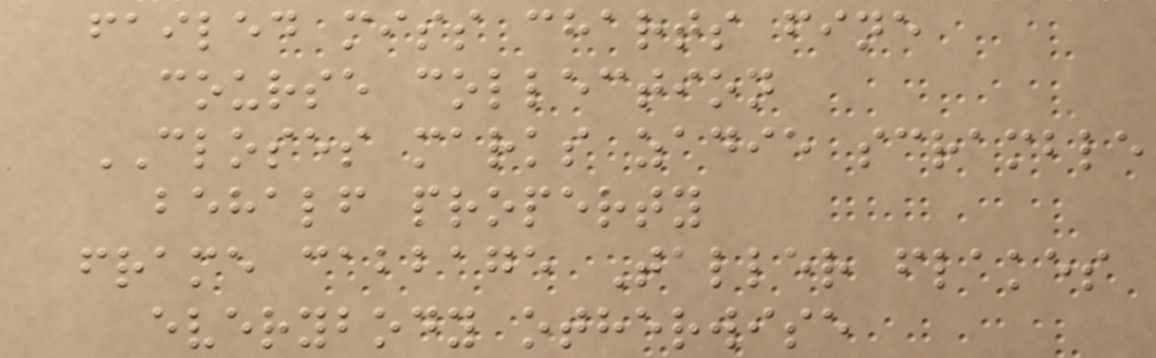failed miss charts fine
course collection
CLOSES marks zadie scramble
behalf property
frame cabbage Taller flakes
everybody otherwise
